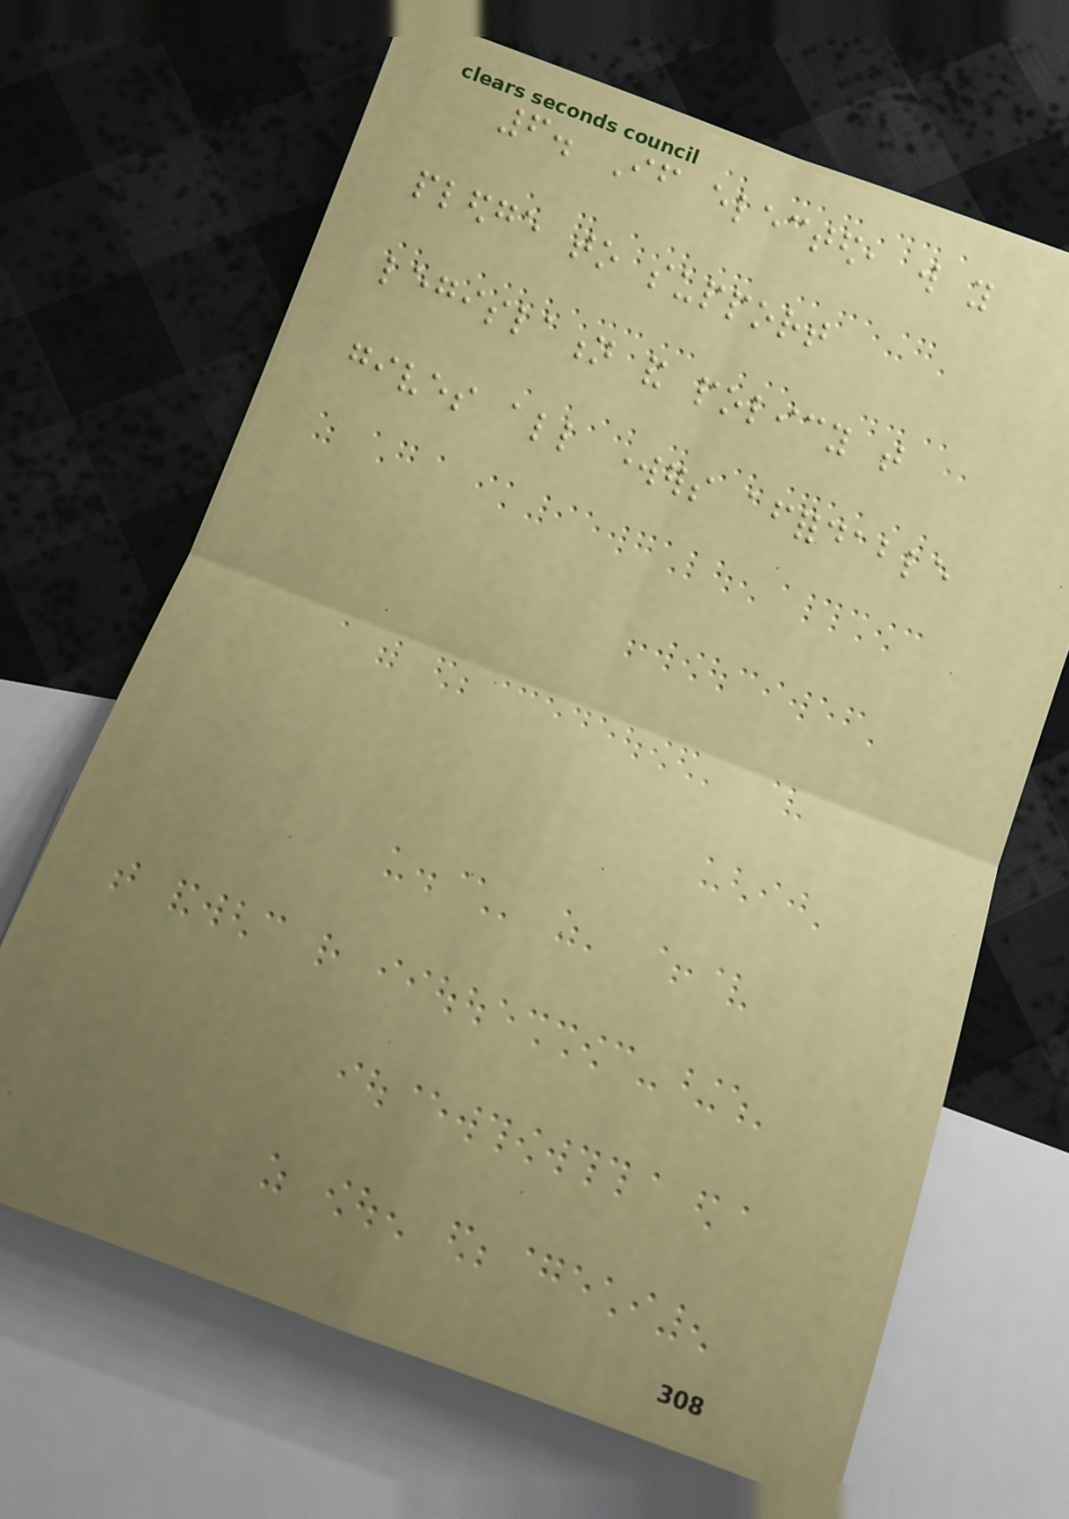6. If elected, will you
pledge to support
legislation and policy that
gives all workers affordable
